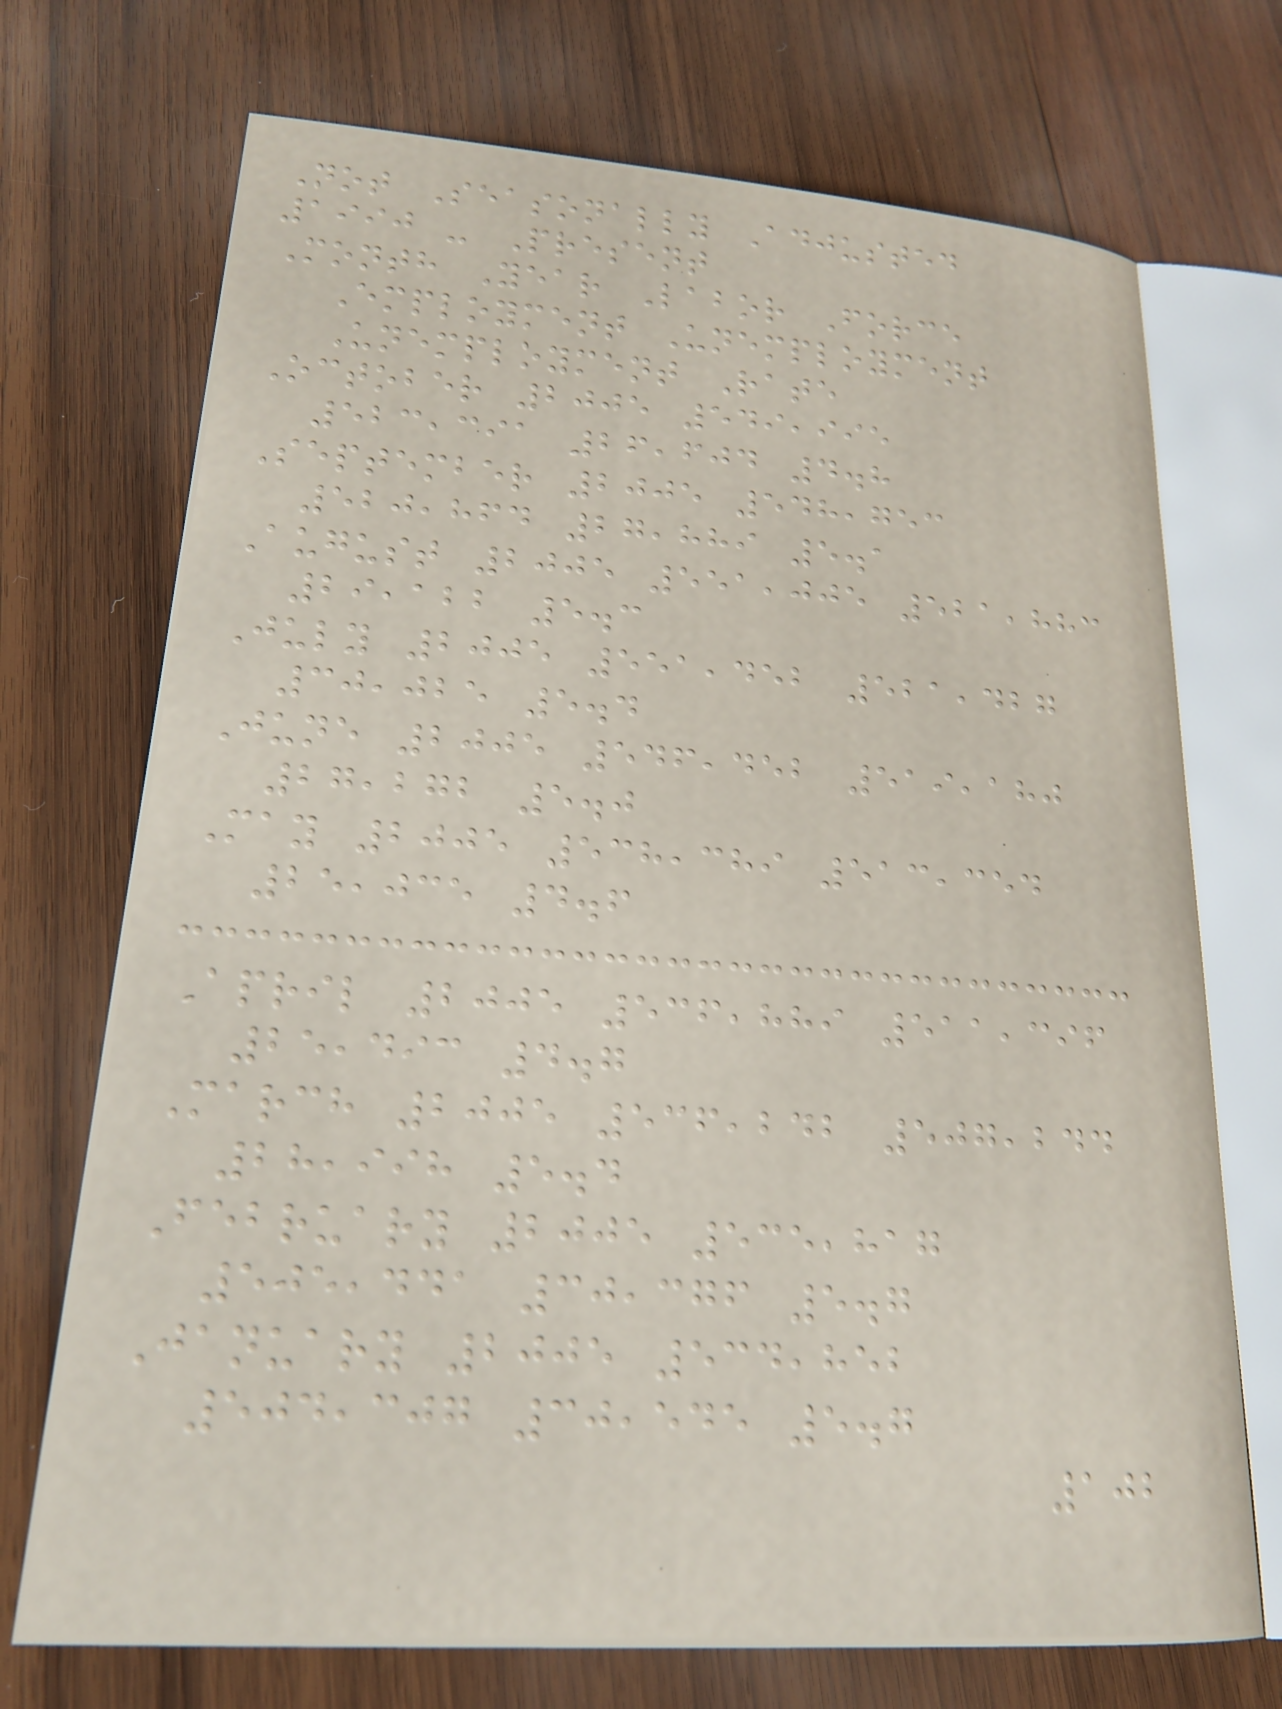Not Seasonally Adjusted
1990 - Present
Month Year Labor Force
Employment Unemployment
Unemployment Rate
October 2005 549,995
523,391 26,604 4.8
September 2005 548,753
520,864 27,889 5.1
August 2005 551,005 521,883
29,122 5.3
July 2005 551,452 521,427
30,025 5.4
June 2005 546,452 519,180
27,272 5.0
May 2005 538,389 513,354
25,035 4.6
April 2005 536,889 511,396
25,493 4.7
March 2005 536,242 507,244
28,998 5.4
February 2005 535,817
505,441 30,376 5.7
January 2005 534,852
504,307 30,545 5.7
102
